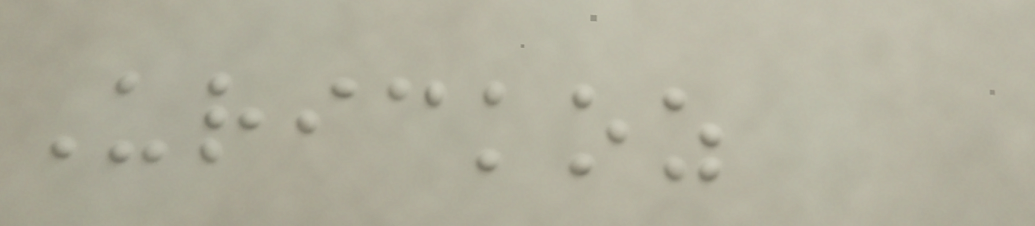Urickoz
